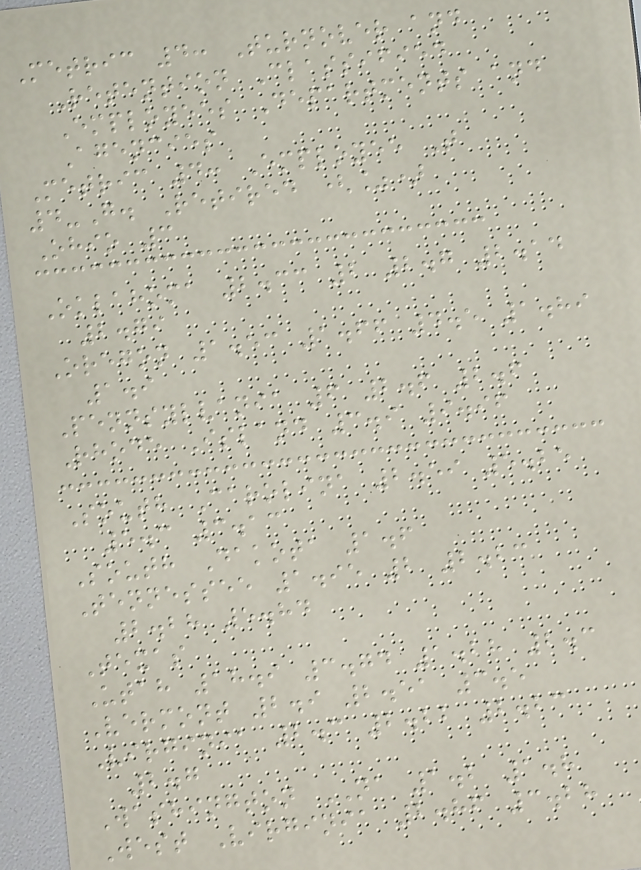Metric 4: Turnover and
Retention Classified
Employees Departments and
Agencies
Metric 4: Employee T
4-G. Retired (%)
Ohio 3
Oklahoma 2.33 2 2.7 2.14
2.79
Oregon 1.53 1.66 4.5 1.89
1.9
Pennsylvania 6 2.6 2.6
Rhode Island 3.9 9.96
South Carolina 2.59 5.25
5.3 3.13
South Dakota 1.6
Tennessee 1.95 2 2.23
2.28 5.84
Texas
Utah 18.9 3.74 1.28 2.3
Vermont 2.9 2.51 3.5
Virginia 2.3 2.22 2.23
2.7
Washington NA 1.2 1.8
West Virginia 2.86 3.28
